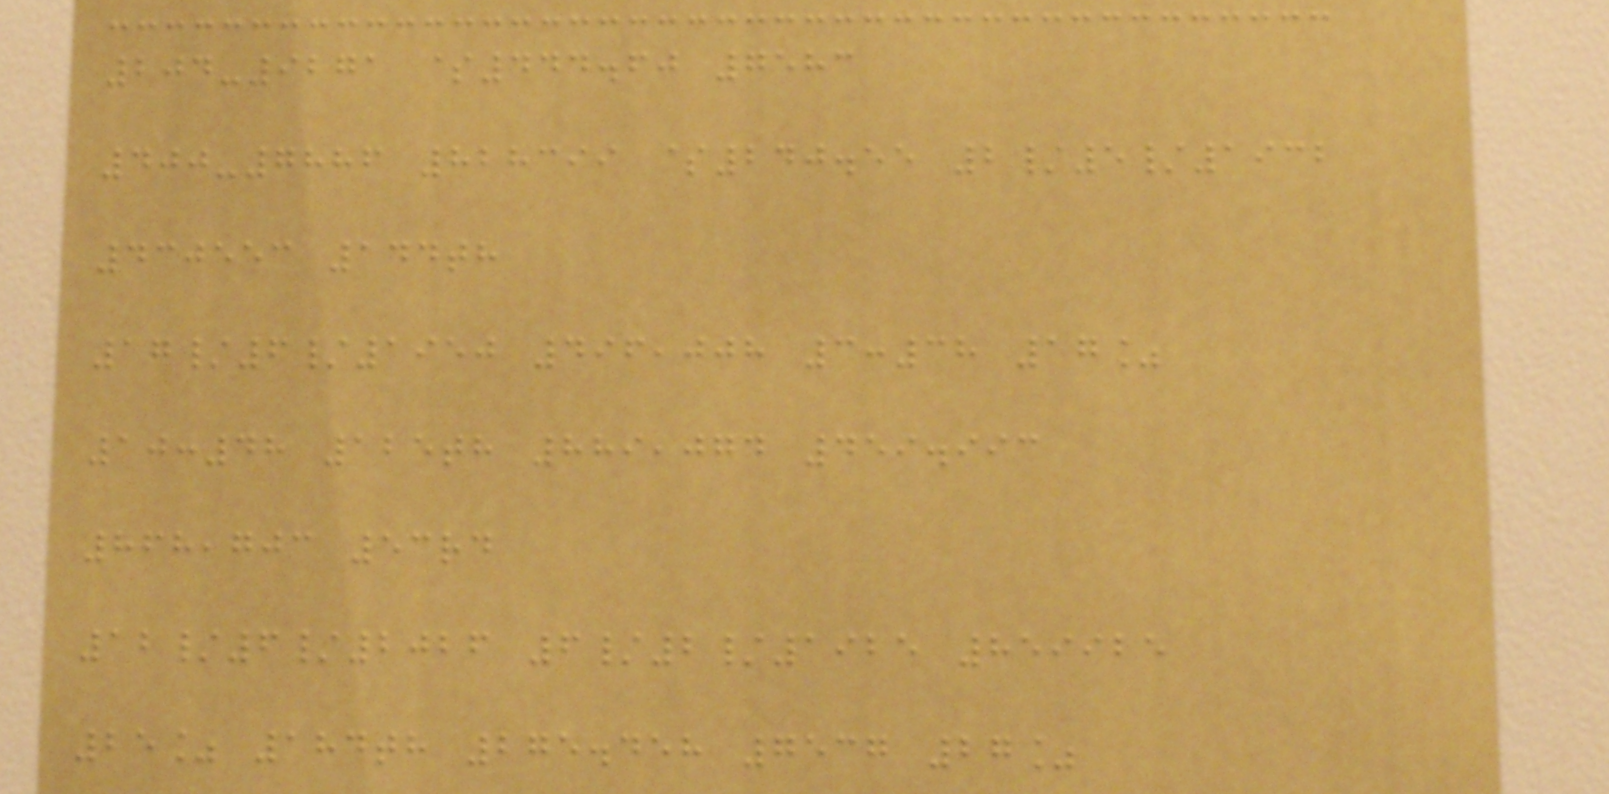204-9271 $444.60 7583
400-7886 828399 $240.55 2/5/1932
430553 144th
17/6/1950 496,008 3:38 17%
10:48 125th 889,074 459.993
868,703 53rd
12/6/2026 6/2/1925 859925
25% 184th 275.458 7537 27%
